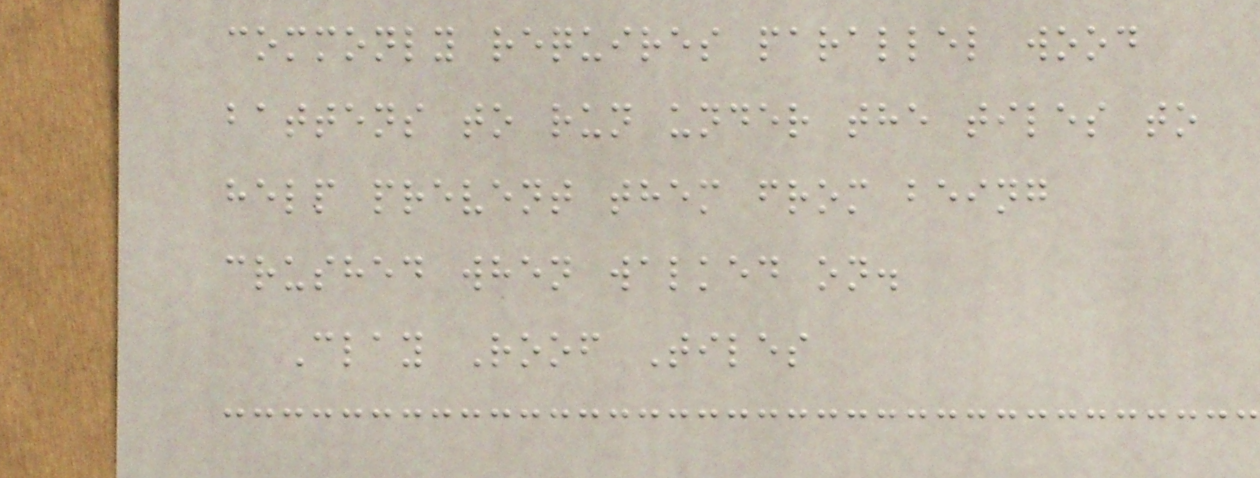commonly requires parallel wood
battens to run under the tiles to
help prevent them from being
crushed when walked on.
Clay Roof Tiles
